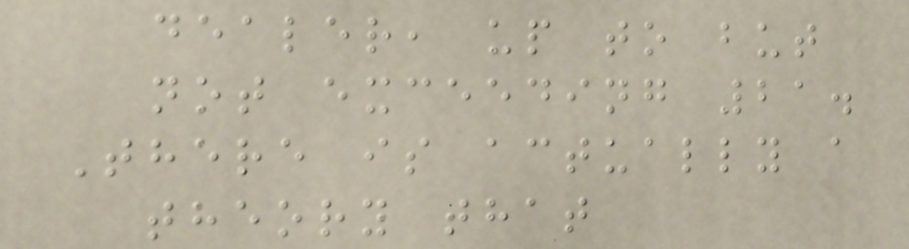dealer, up to but
not exceeding 21.
There is actually a
theory that
